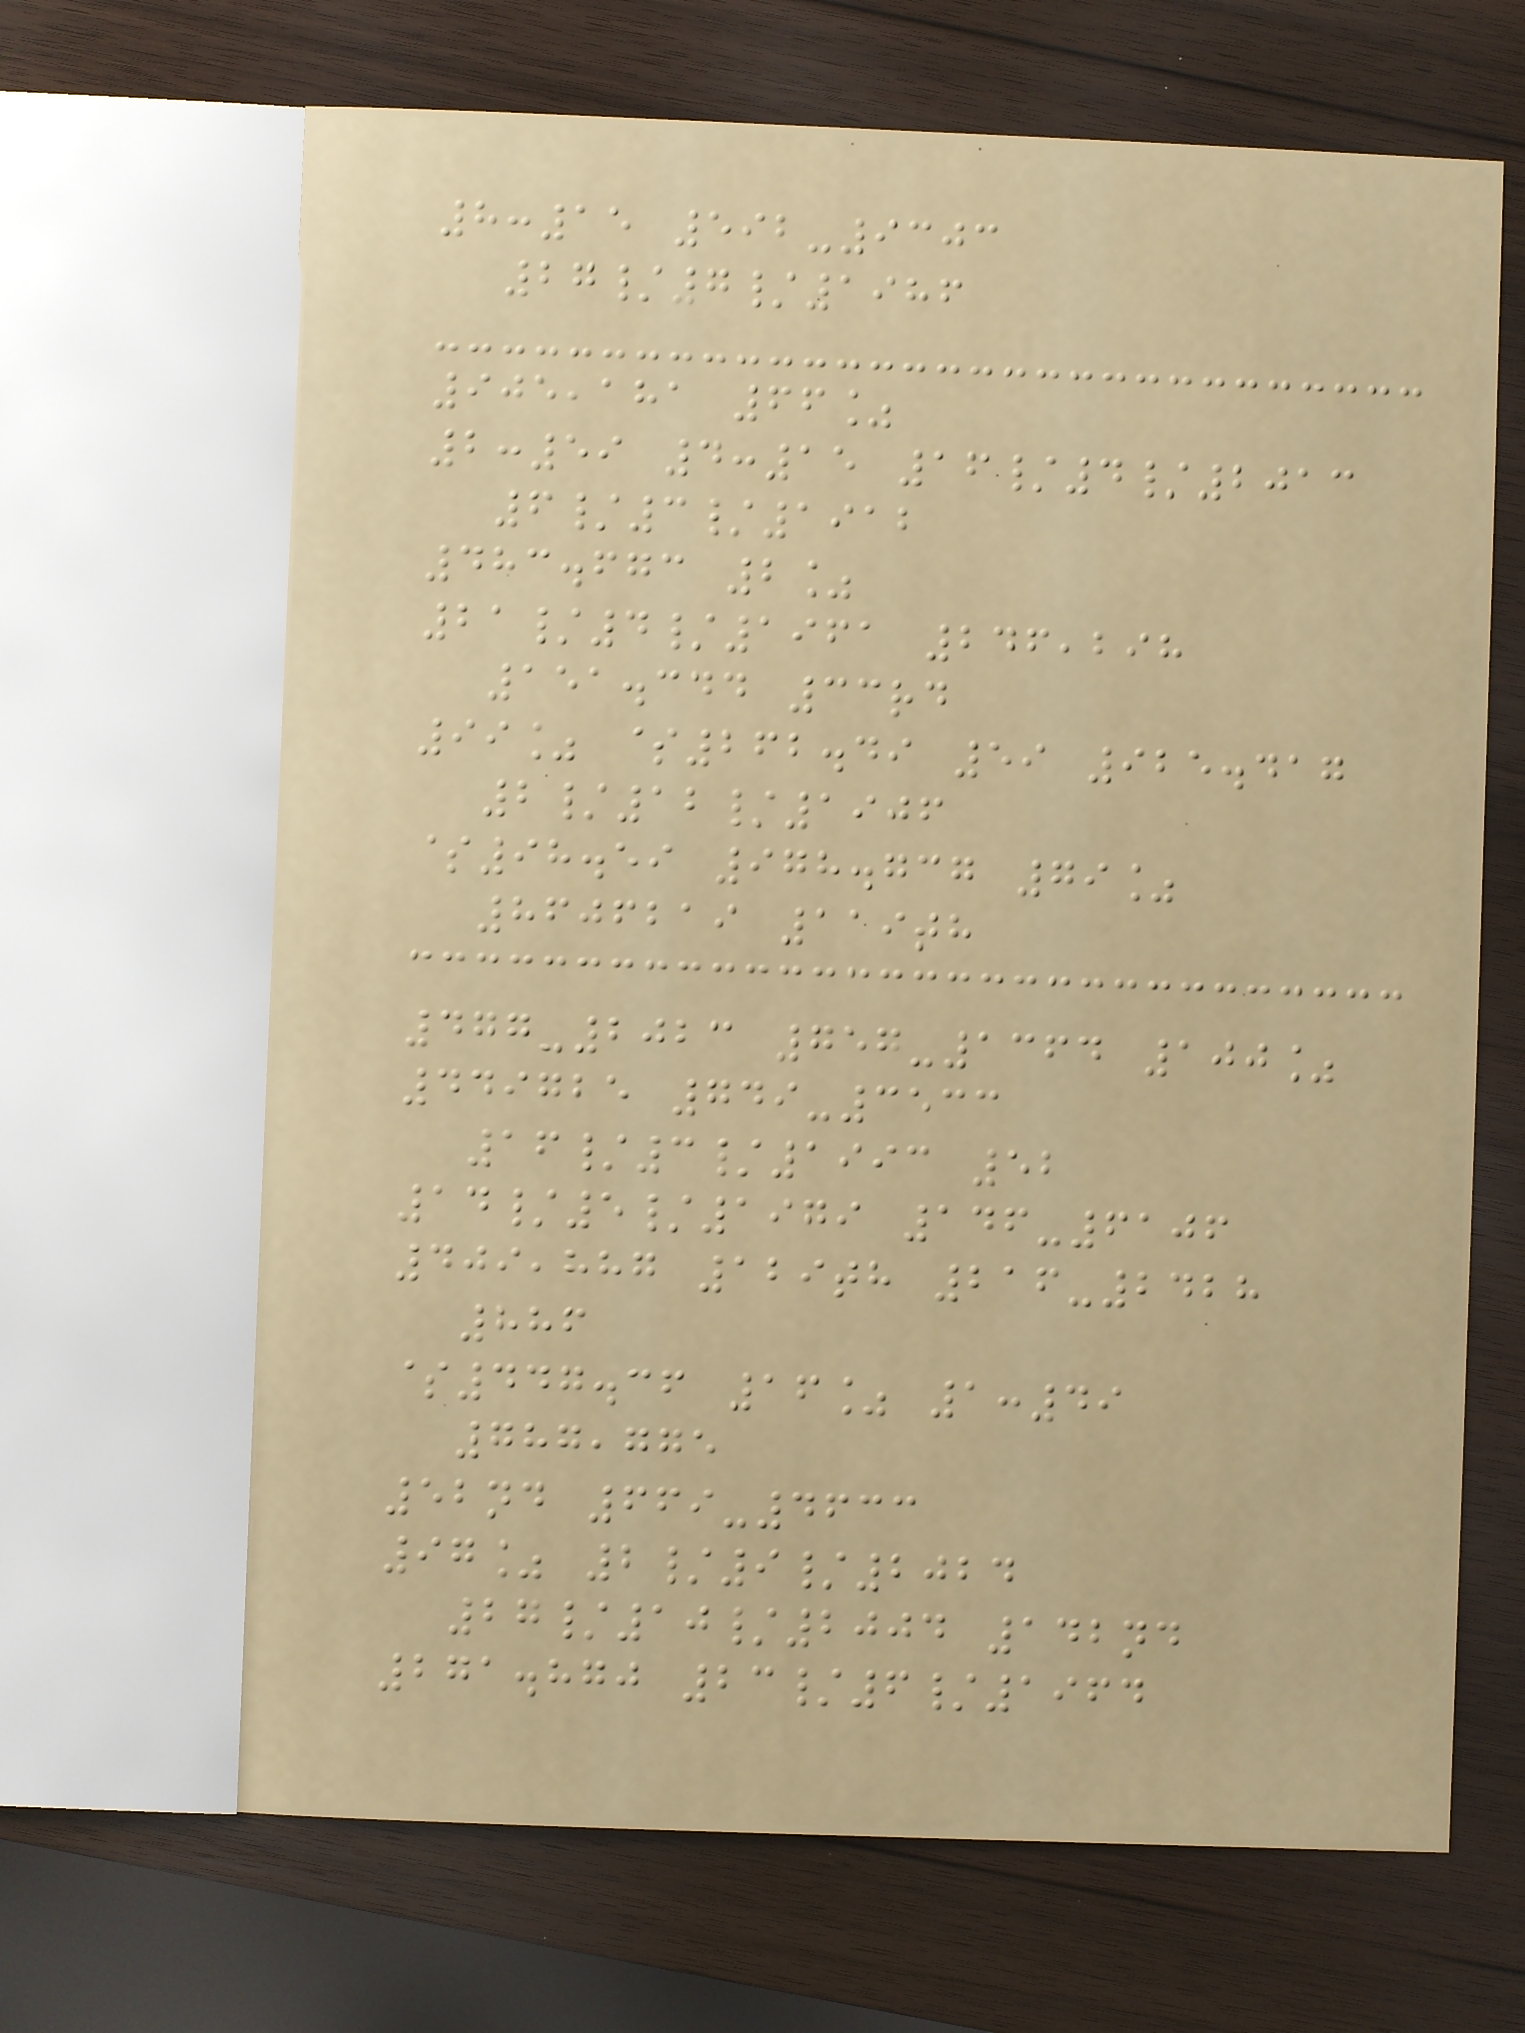8:15 592-9303
27/7/1986
905,181 66%
2:59 4:15 16/4/2013
6/3/1912
483.673 2%
21/4/1961 246,298
151.344 33rd
99% $262.49 59 925.417
2/12/1906
$98.59 978.737 79%
8606219 119th
477-2023 757-1364 100%
449725 749-3533
16/3/1993 52
14/5/1979 146-6106
409,887 129th 216-2428
886
$447.36 16% 1:49
787,775
52nd 669-4633
97% 2/9/2024
27/10/2004 142nd
271.870 23/6/1964
